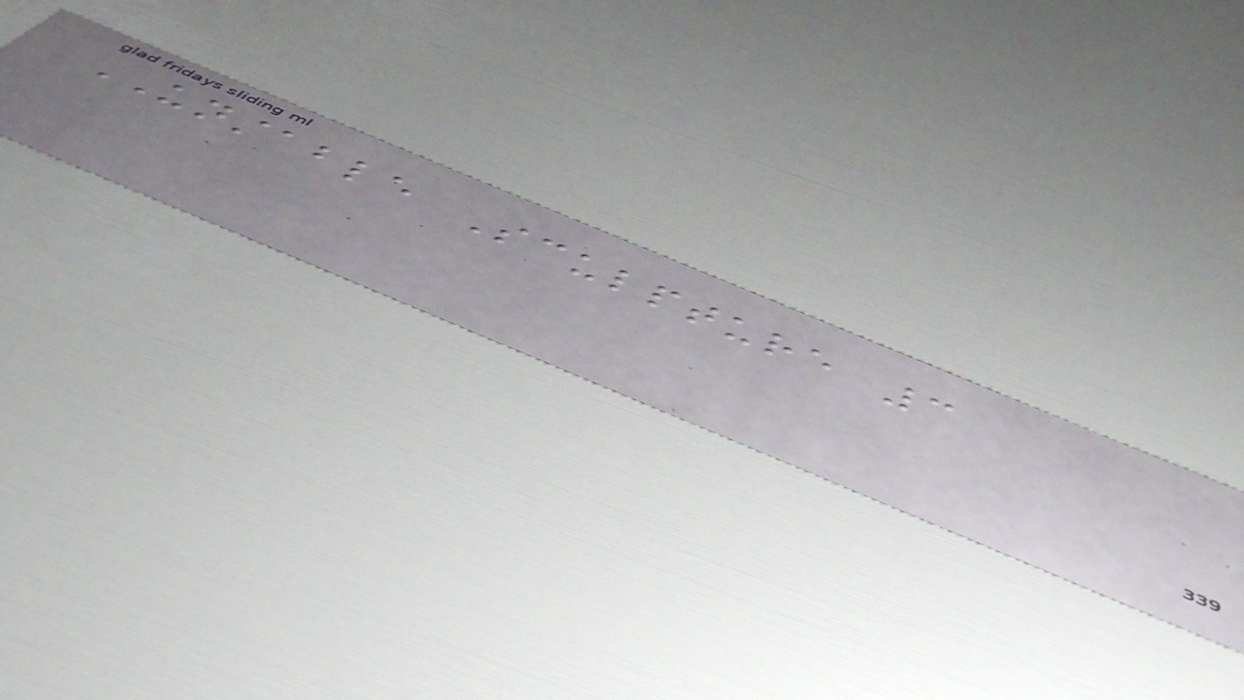UNSTABLE Sculpture 3
